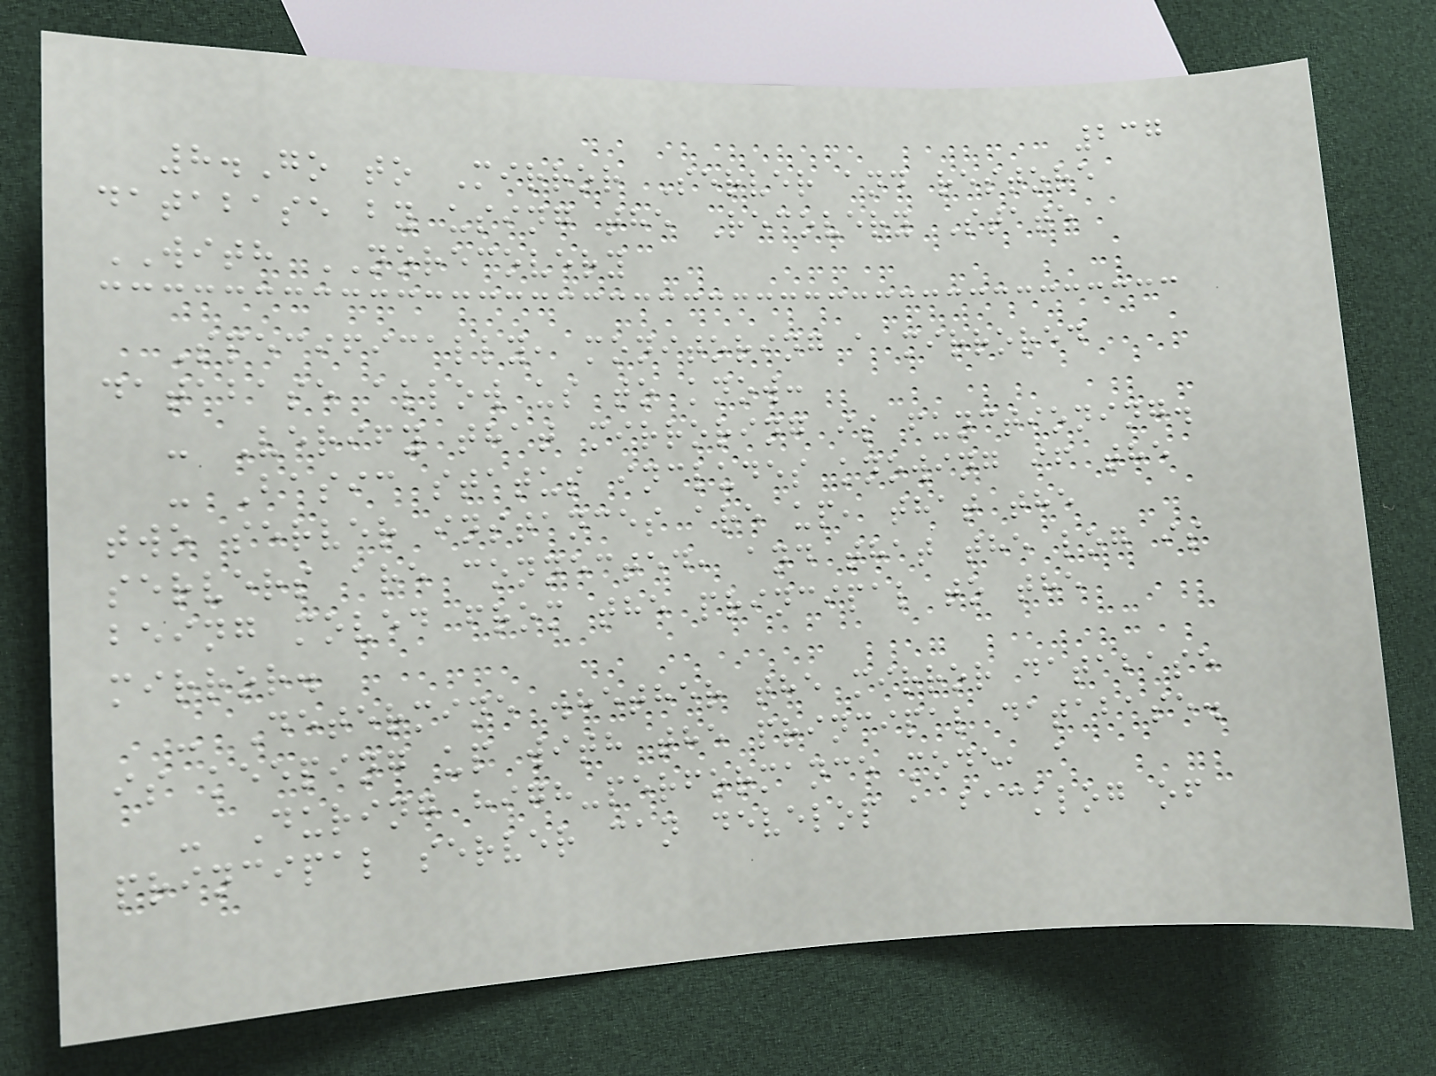237
8.Go to Mirror Server and restore
database by using the Recovery State
WITH NORECOVERY
Specifically, monitoring a mirrored
database allow us to know:
- Verify that mirroring is functioning.
- Basic status includes knowing if the
two server instances are up, that the
servers are connected, and that the log is
being moved from the principal to the
mirror.
- Determine whether the mirror database
is keeping up with the principal database.
- During high-performance mode, a
principal server can develop a backlog of
